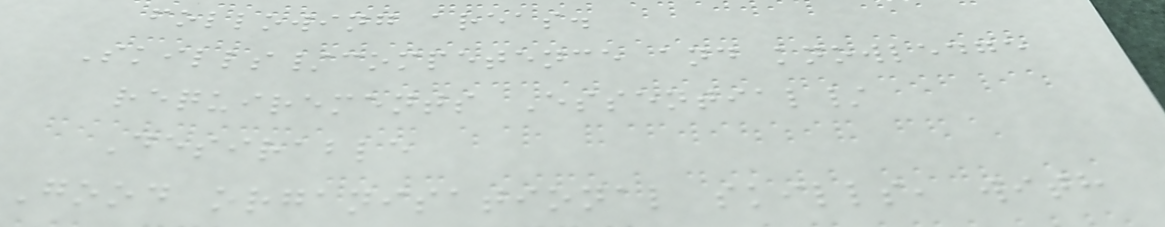following areas.
Skills/competence and knowledge
requirements Essential/
Desirable
Good organisational skills, with
